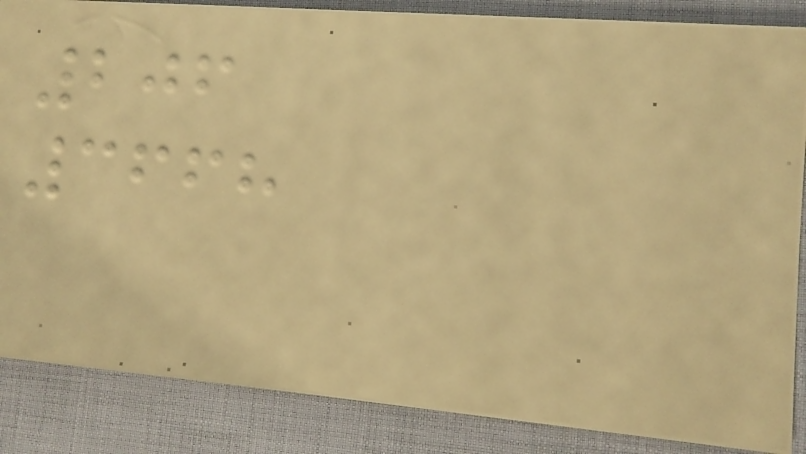206
3668
